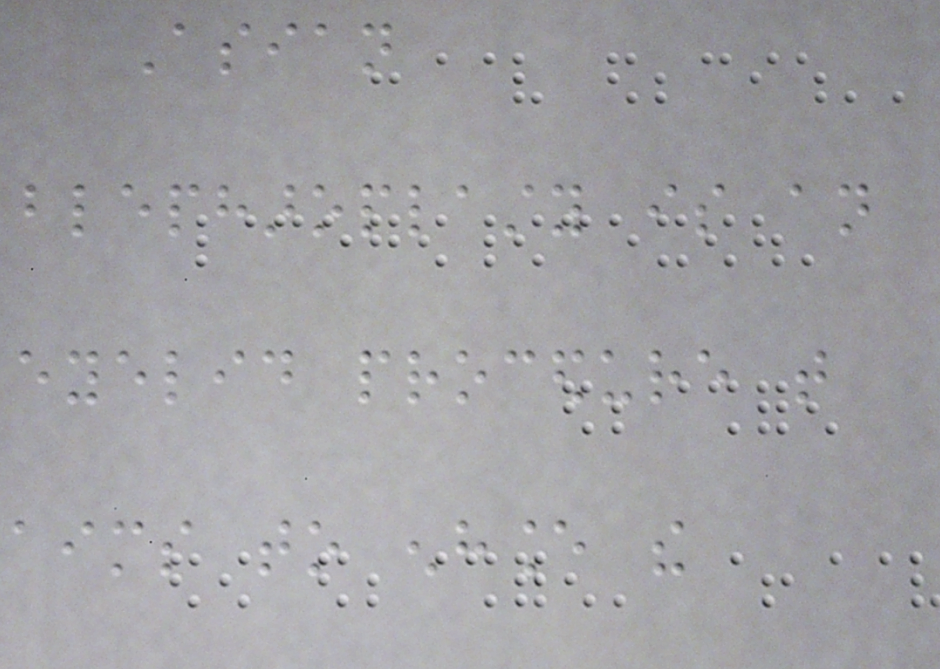Asian
blepharoplasty is an
eyelid procedure that
aims to enhance the
